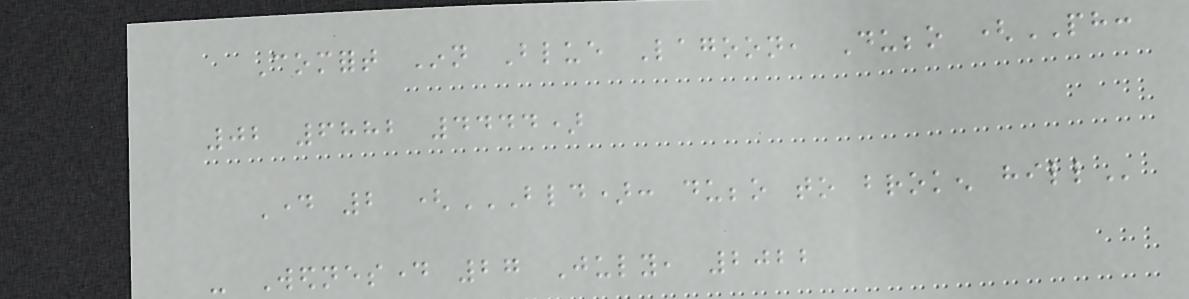Comfort Inn Blue Lagoon, Dubbo (PH:
02 6882 4444)
Day 2 (BLD): DUBBO TO BROKEN HILL
- Wednesday 27 July, 2022
